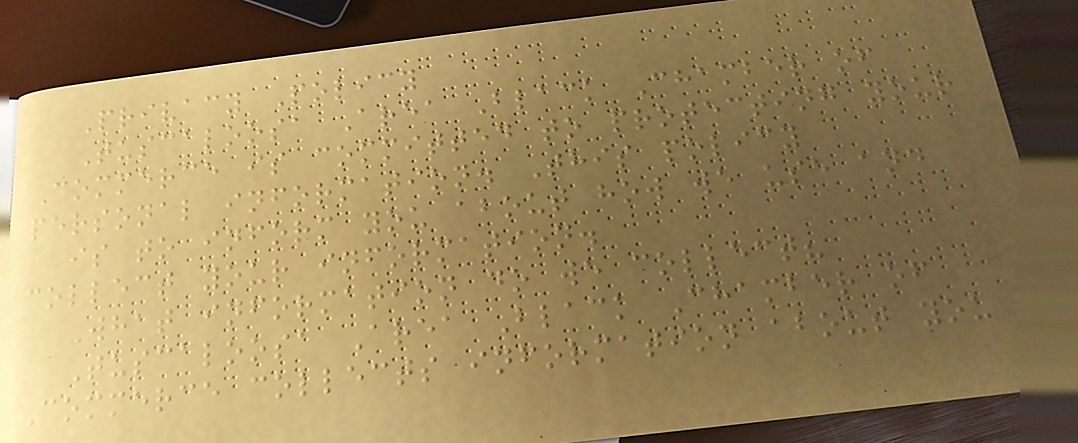Privacy Policy
Tuscaloosa Area Black Chamber of
Commerce is committed to protecting your
personal information. This policy
is to inform you about how we use and
collect your information.
What information do we collect?
Tuscaloosa Area Black Chamber of
Commerce collects information about you
